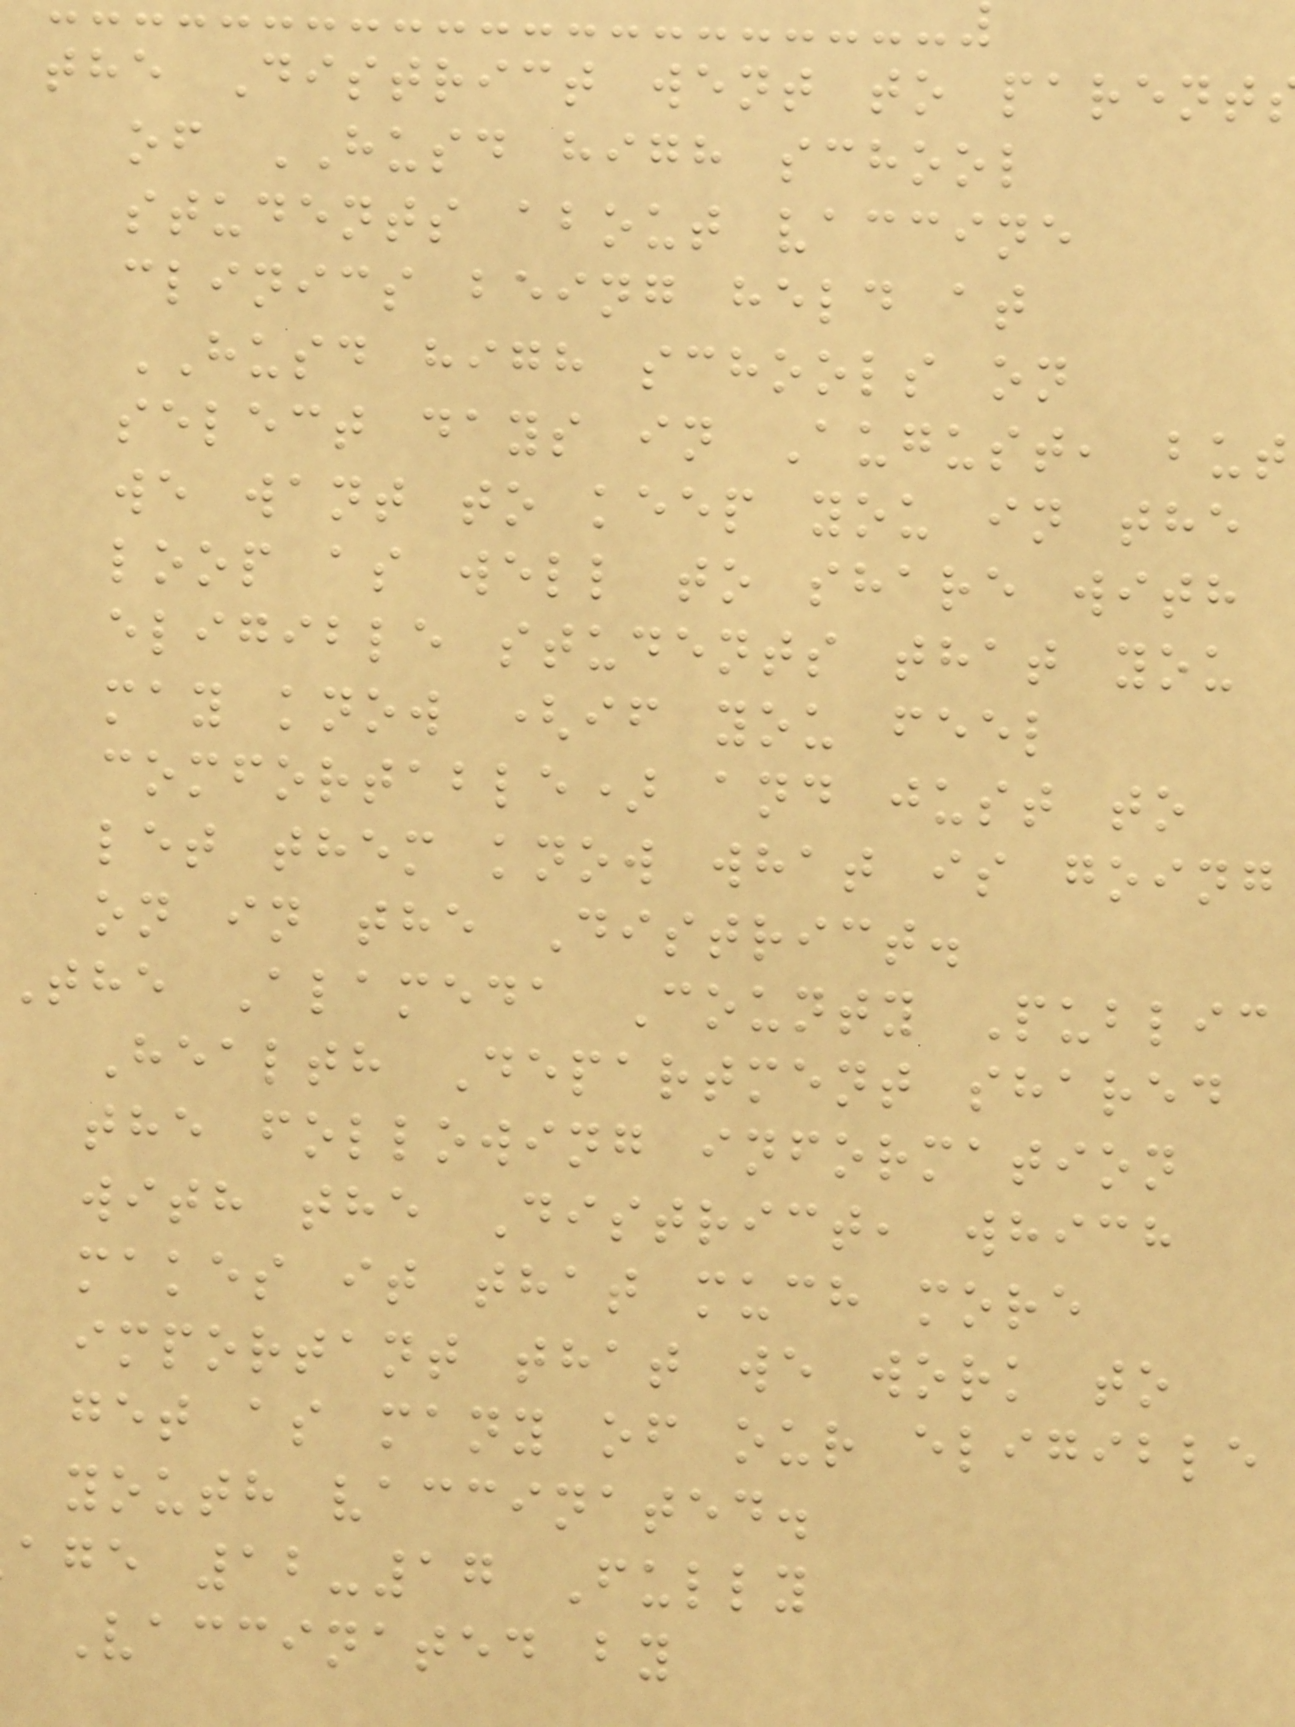the District went to parent
of HUSD high school
students about vaccine
clinics being held at
HUSD high schools on
select days in August, but
we want to keep you in the
loop as well to share with
eligible students that you
may know (if you feel
comfortable) and just to
let them know what is going
on in the District.
The Alameda County Public
Health Department shared
the following information
with the District, which
makes it that much more
important that we work to
get as many of our eligible
youth vaccinated.
age 12-17 Fully
Vaccinated by
